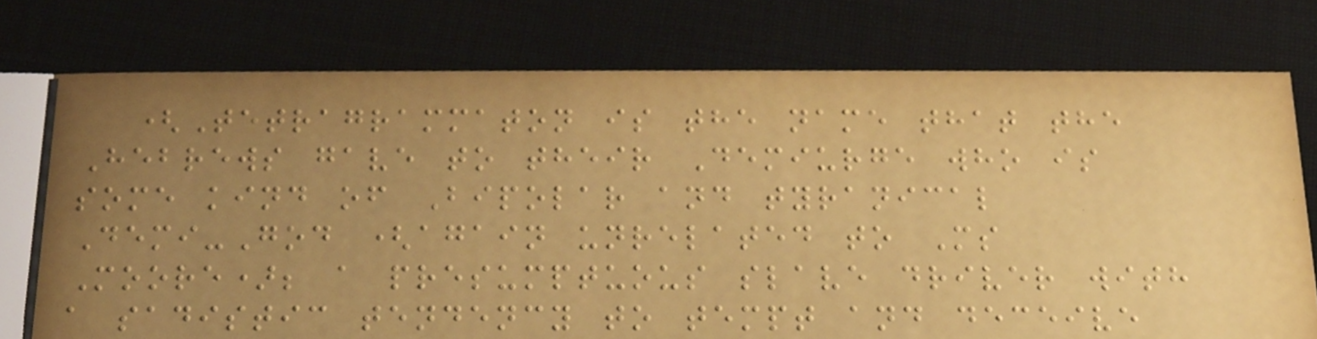(Tetragrammaton is the name that the
Hebrews gave to their Demiurge who is
some kind of Bipolar and tyranical
Demi-God (again unrelated to Ms
Moore); a presumptuous slave driver with
a sadistic tendency to tempt and deceive
